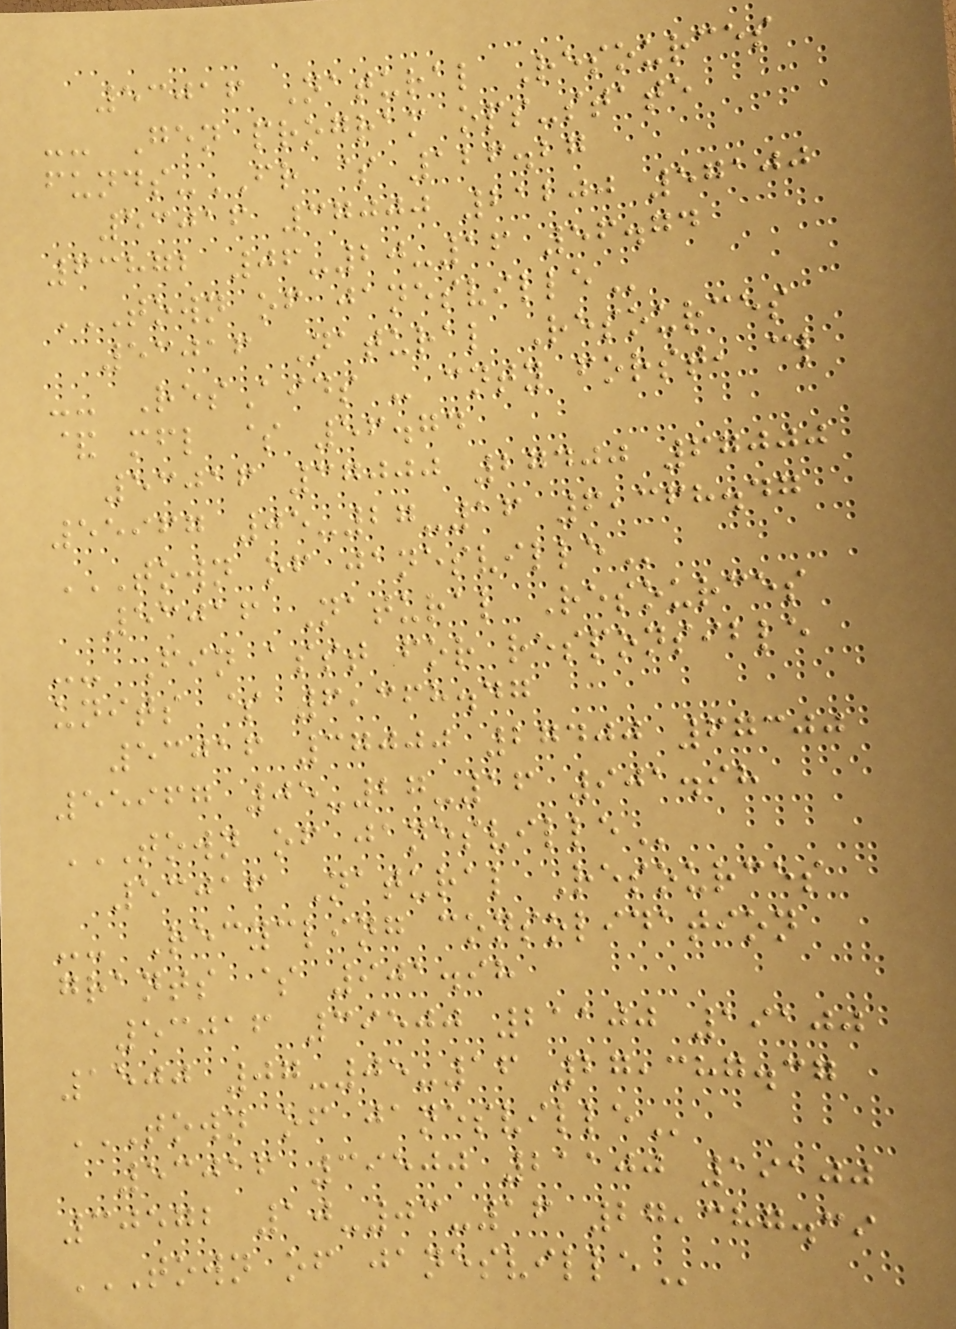53016 Natural Resources
-- Gen program ops-state
funds-FR $ 126.27
53016 37000 21200 57100
63872 06-20-16 56.74
TOWN OF JANESVILLE
53016 Natural Resources
-- ResAids - cnty forst, cl
& mfl $ 56.74
53016 37000 27400 67000
55967 05-27-16 6,368.47
TOWN OF JANESVILLE
53016 Natural Resources
-- Fin asst for responsible
units $ 6,368.47
53016 37000 27400 67300
55967 05-27-16 901.98
TOWN OF JANESVILLE
53016 Natural Resources
-- Recycling consolidation
grants $ 901.98
53016 39500 21100 19100
1500 07-05-16 27,387.37
TOWN OF JANESVILLE
53016 39500 21100 19100
30572 10-03-16 27,387.39
TOWN OF JANESVILLE
